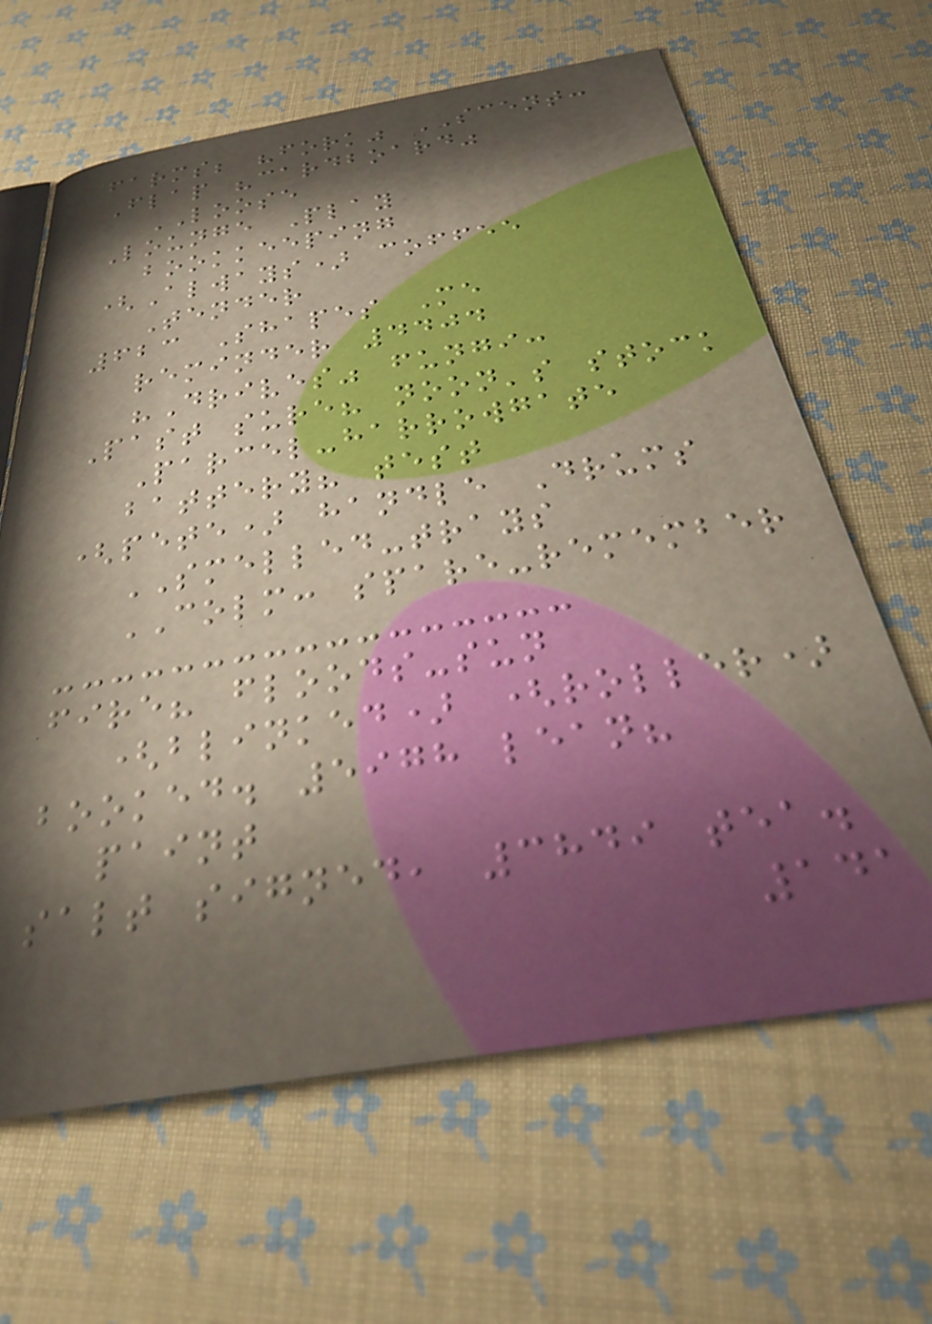farms; "fork" SCENT:
Flap "cardboard"
LOOSE
Lounge Play
bookkeeping
(Always) coffee
Tender
623 Shapes Me
reminder 4404
"Drives" fungi:
Past sure? noon's stock
Parcel-harrowgate
battery? test
(pete) handle Drums
SMELLED-trays
COLM: spare-remember
fire? floods-sun
(blinked) (roller)
booked. 5978 lean?
paint
salt signed, 3849 tea.
141
